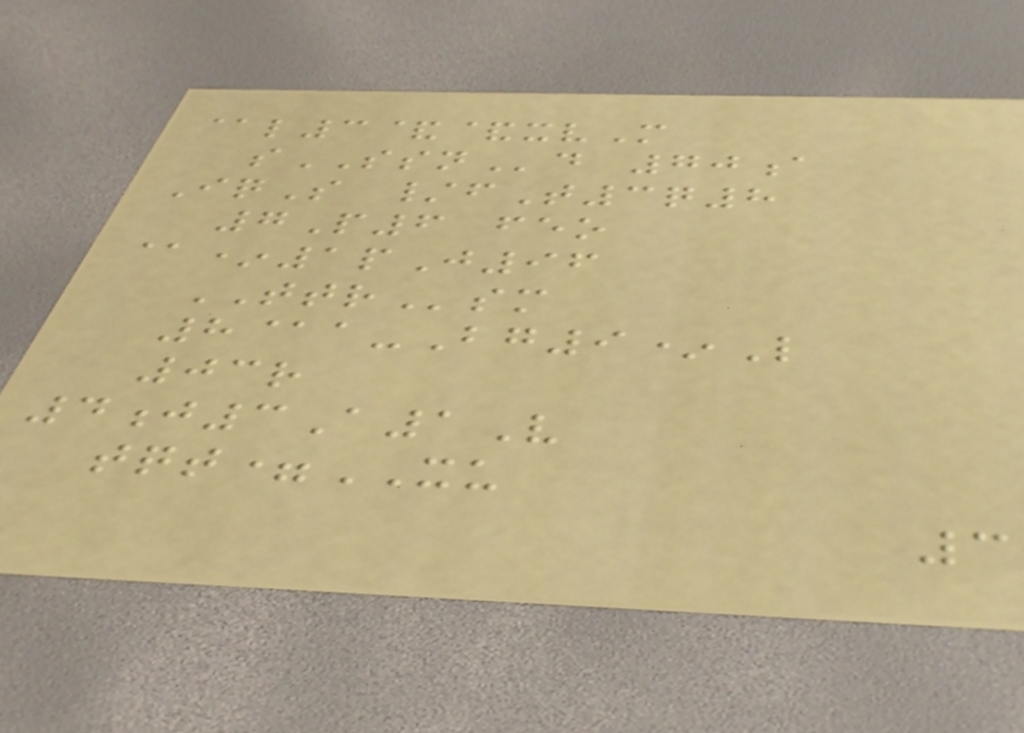@l3&&xvM
sSSNd 70a
IqS /fT3q8
7P6 feo
@*1pJ96
TTRsm
8@a-Bg9*L
03r
4j3A1V
tqt=XU
3
